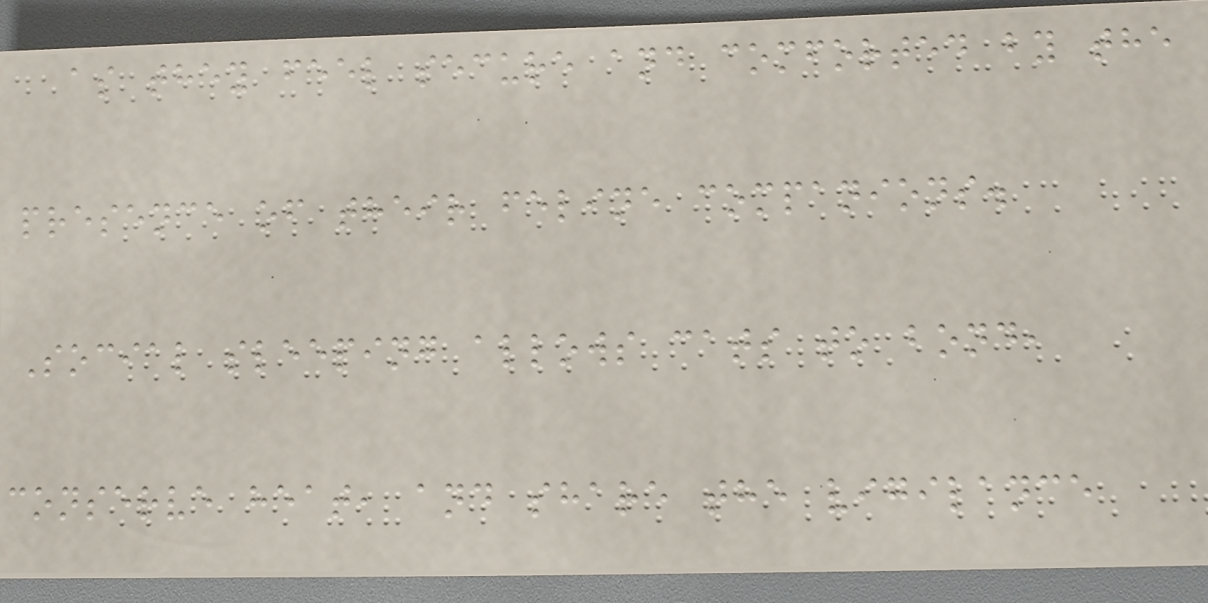as they feel secure and comforted by the
presence of their feline companions.
Social sleeping allows cats to bond,
conserve heat, and share the vigilance
